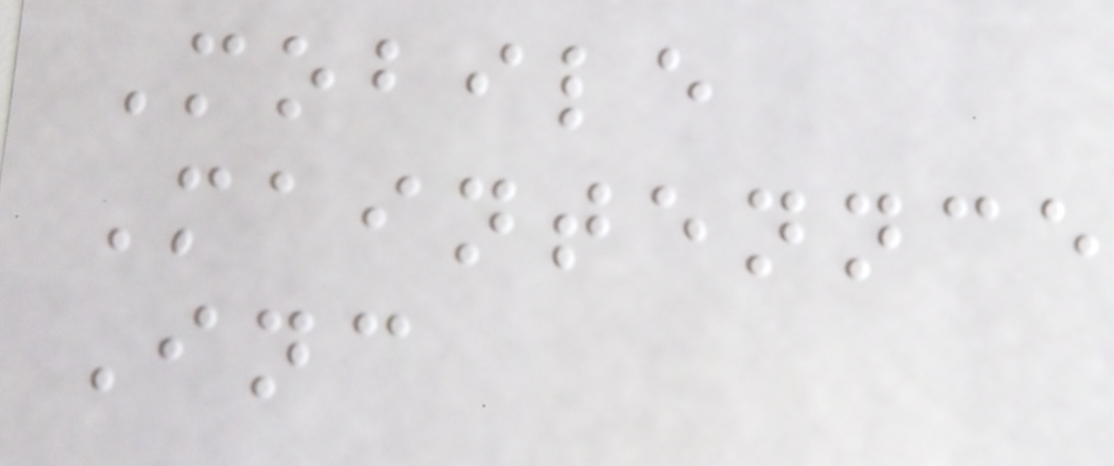Mobile
Maintennce
Inc
